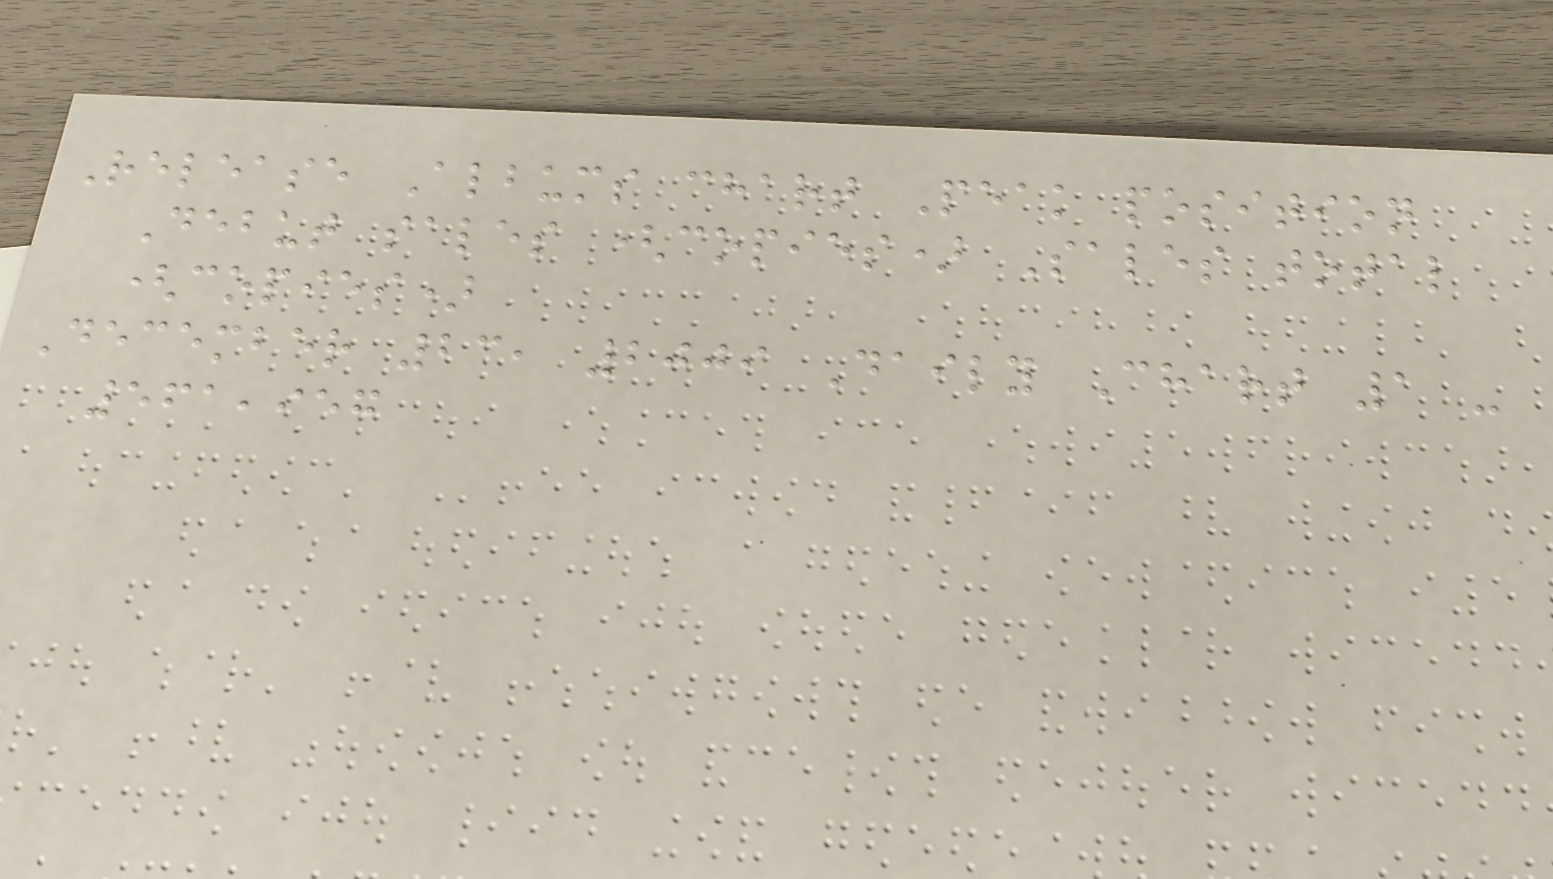Release Albums chart Peak position
Debut sales (copies) Sales total
(copies)
December 23, 2009 Daily Chart 1 -
561,957
